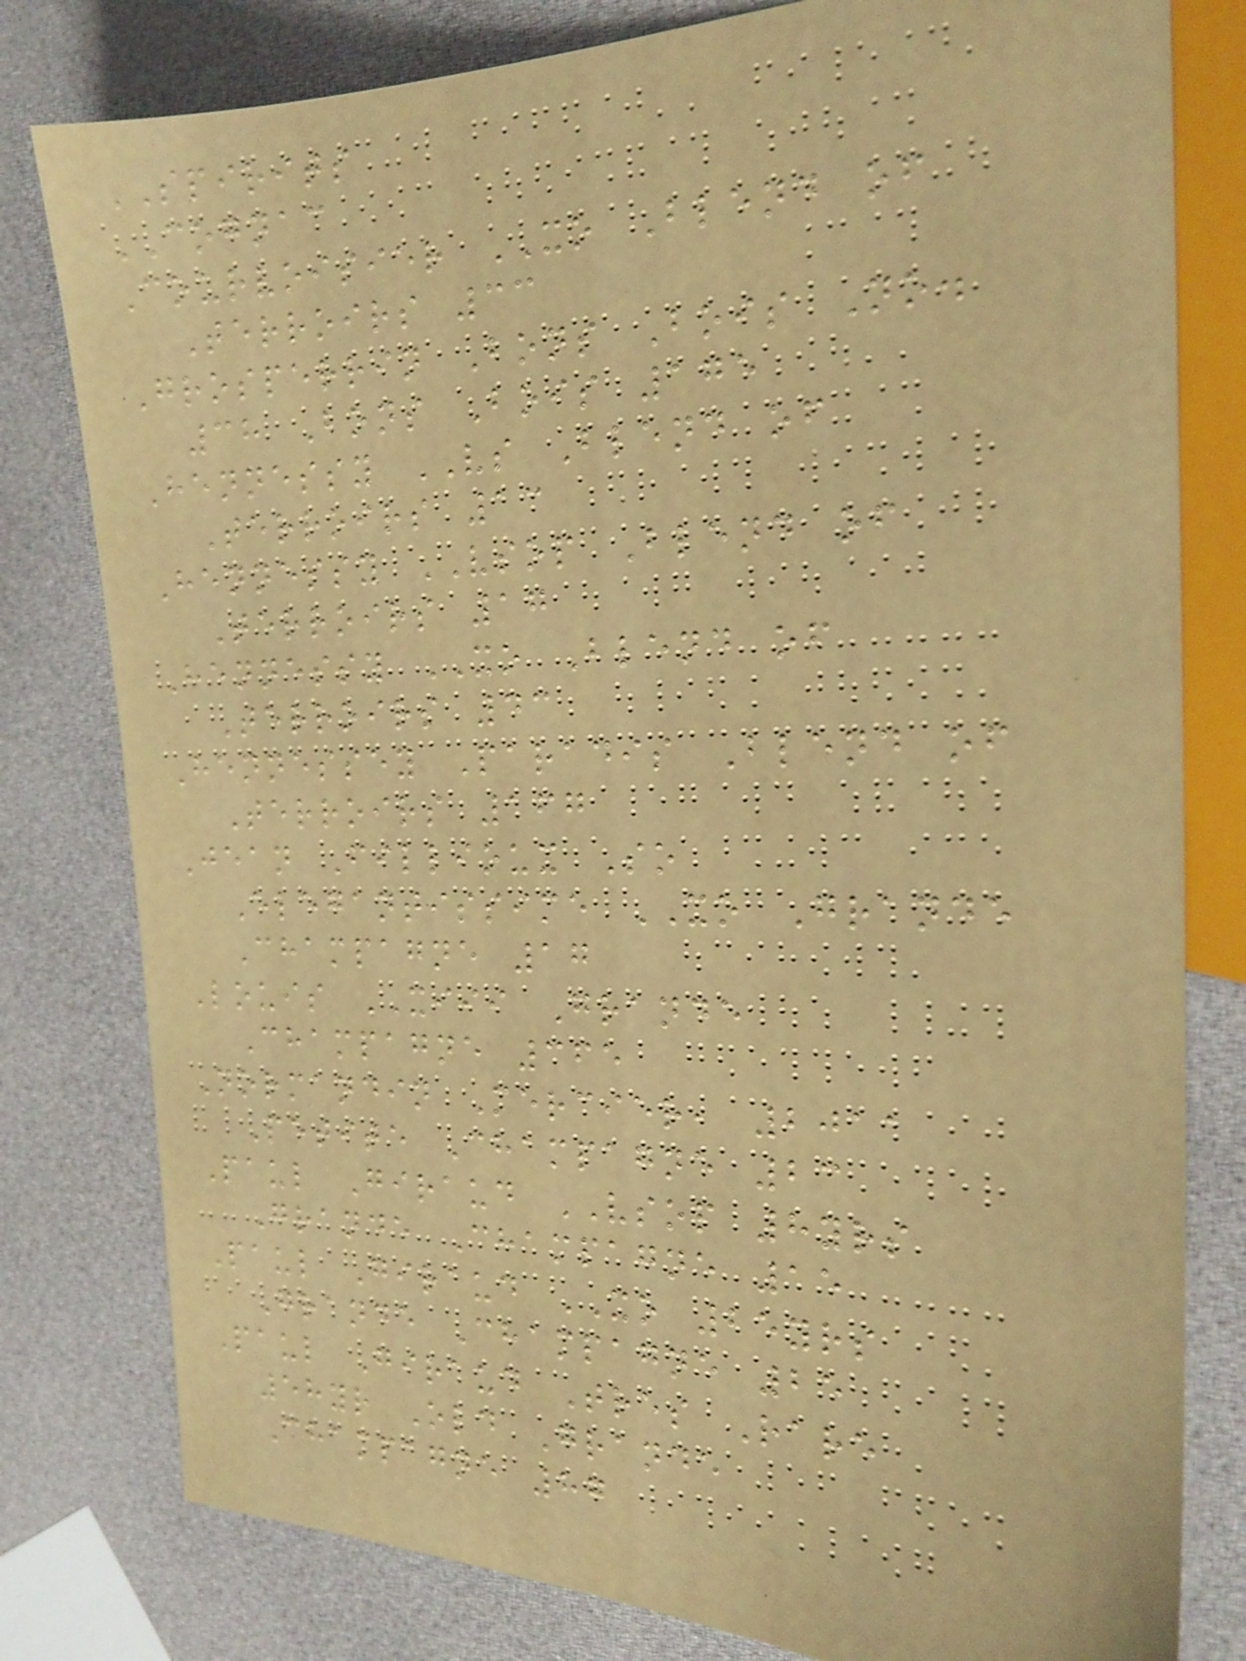SPIRITS
COGNAC
Courvoisier XO Blend of
Terroirs 33
Grosperrin Bons Bois No.
38 Bons Bois 175
Hennessy VS Blend of
Terroirs 13
Hennessy VSOP Blend of
Terroirs 17
Hennessy XO Blend of
Terroirs 43
Hennessey Paradis Blend of
Terroirs 167
Jean Fillioux So
Elegantissime XO Grande
Champagne 17
Louis XIII Grande
Champagne 365
Normandin Mercier, 2011
Petite Champagne 23
Paul Giraud VSOP 8yrs
Grande Champagne 15
Paul Giraud XO 25yrs
Grande Champagne 25
Paul Giraud Tres Rare
58yr Old Grande
Champagne 87
